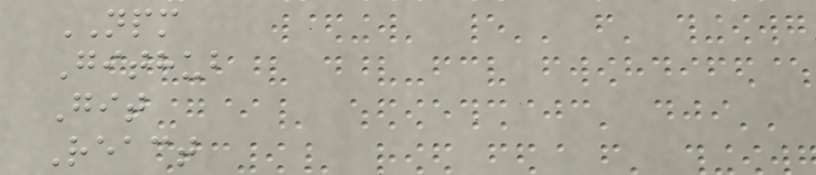NPM
Github
Git
React
